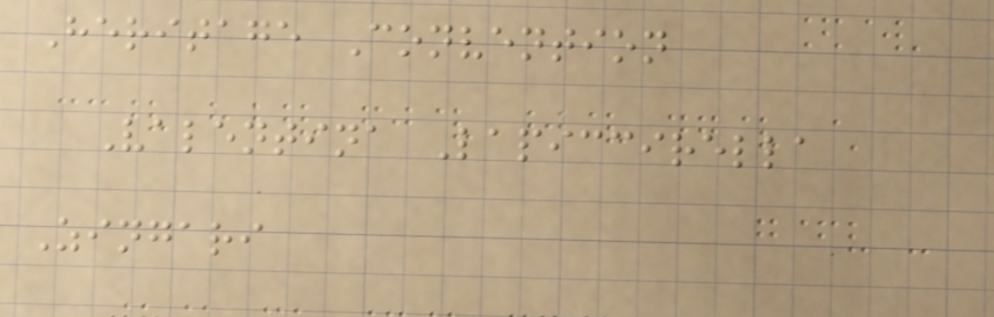Heritage Convention
Valentina Lapiccirella
Zingari
